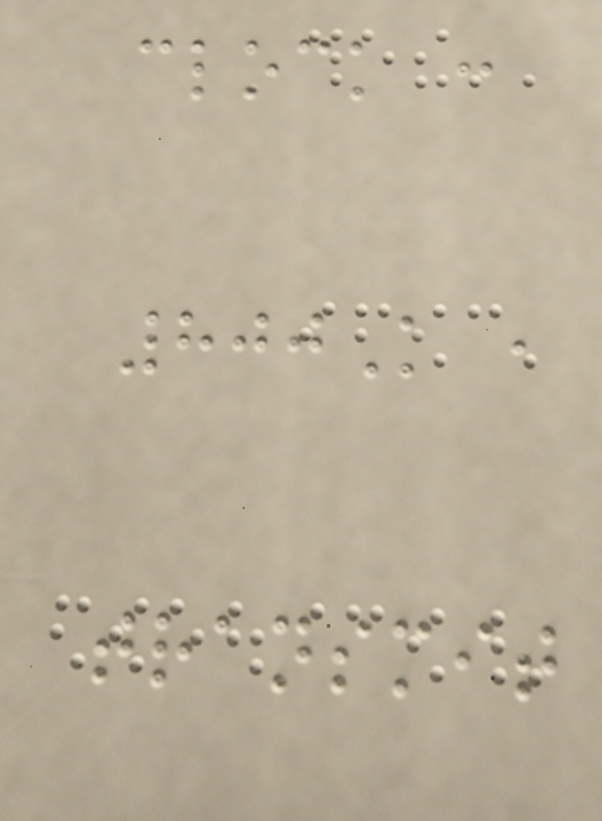clock :
800K ,
transmit
